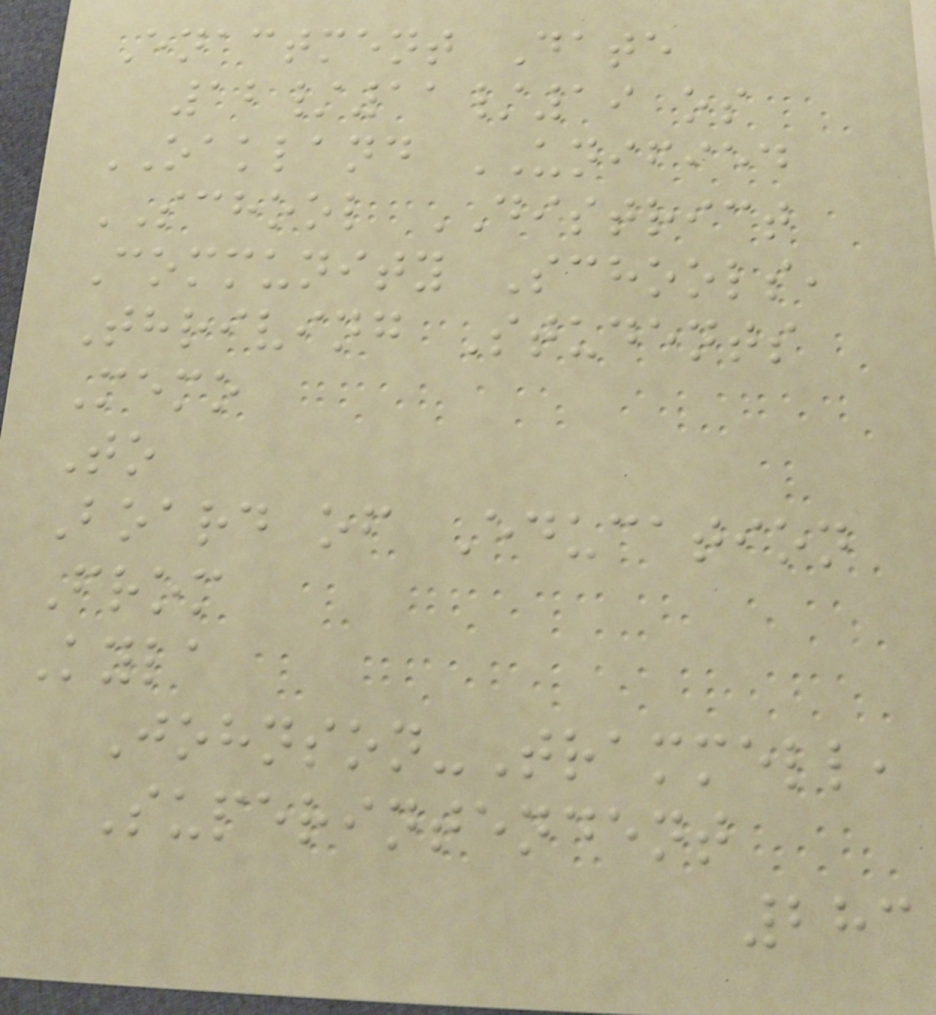Enactment Date
12/11/19 os
OAKLAND UNIFIED
SCHOOL DISTRICT
Community Schools,
Thriving Students
Memo
To
Board of Education
From
Kyla
Johnson-Trammell,
Superintendent
283
